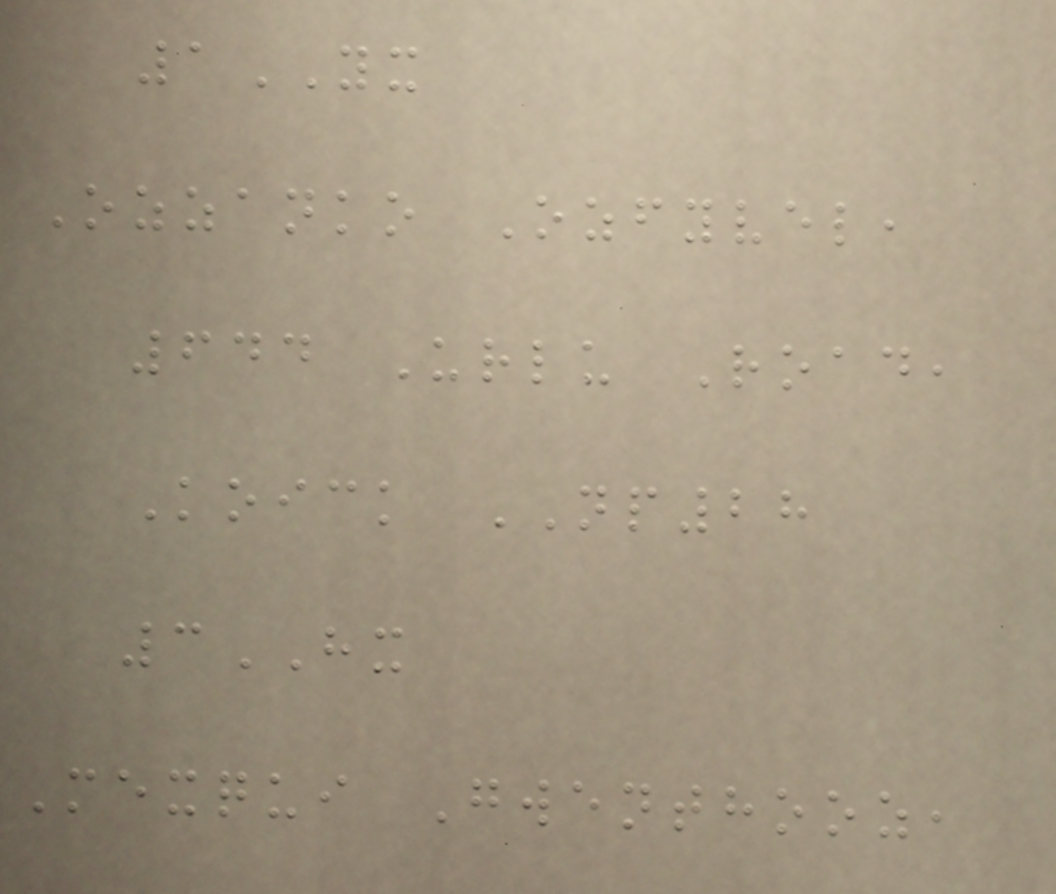1YX
Ozzanko Ozfyvel,
644 Urlu Road,
Koick NP28
3HX
Mexqui Gwenthooz,
